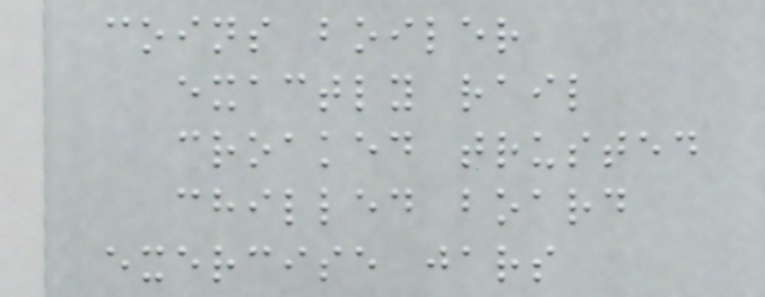coins boiler
exactly rail
croaked trusted
chilled board
exercise jars
